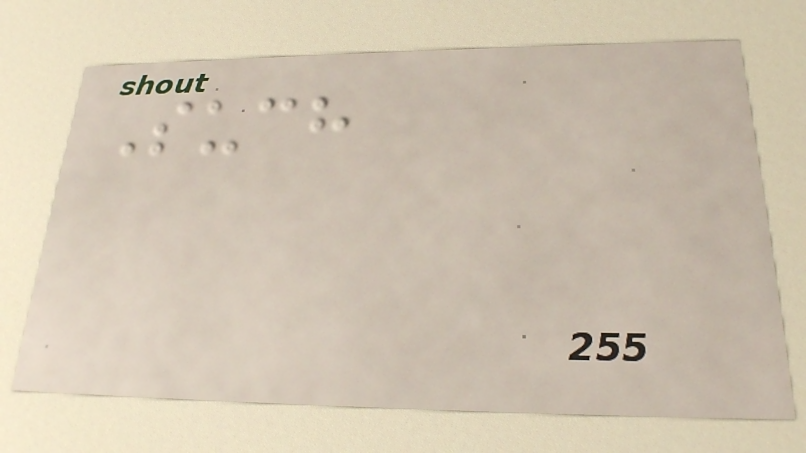Such
